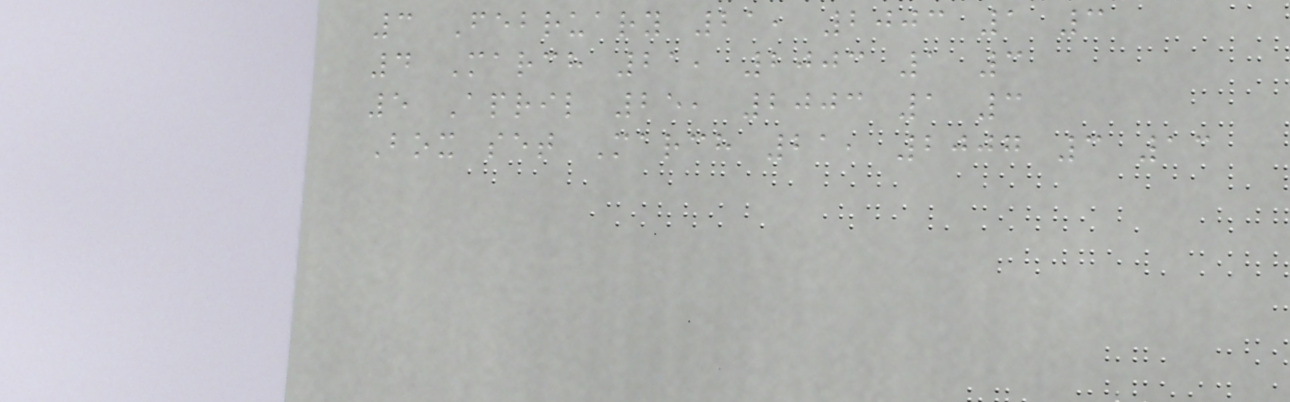3 February 21, 2003 1 3
4 March 21, 2003 1 3
5 April 25, 2003 1 3
Box set March 21, 2007 3 13
